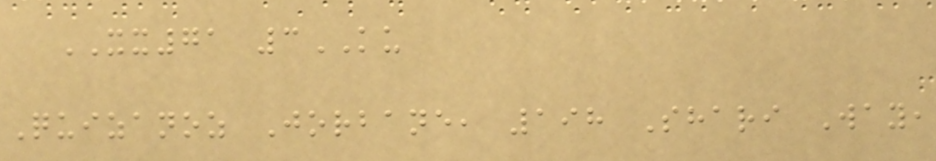XX71 3KU
Quizanoz Jorbane, 198 Shari Way,
